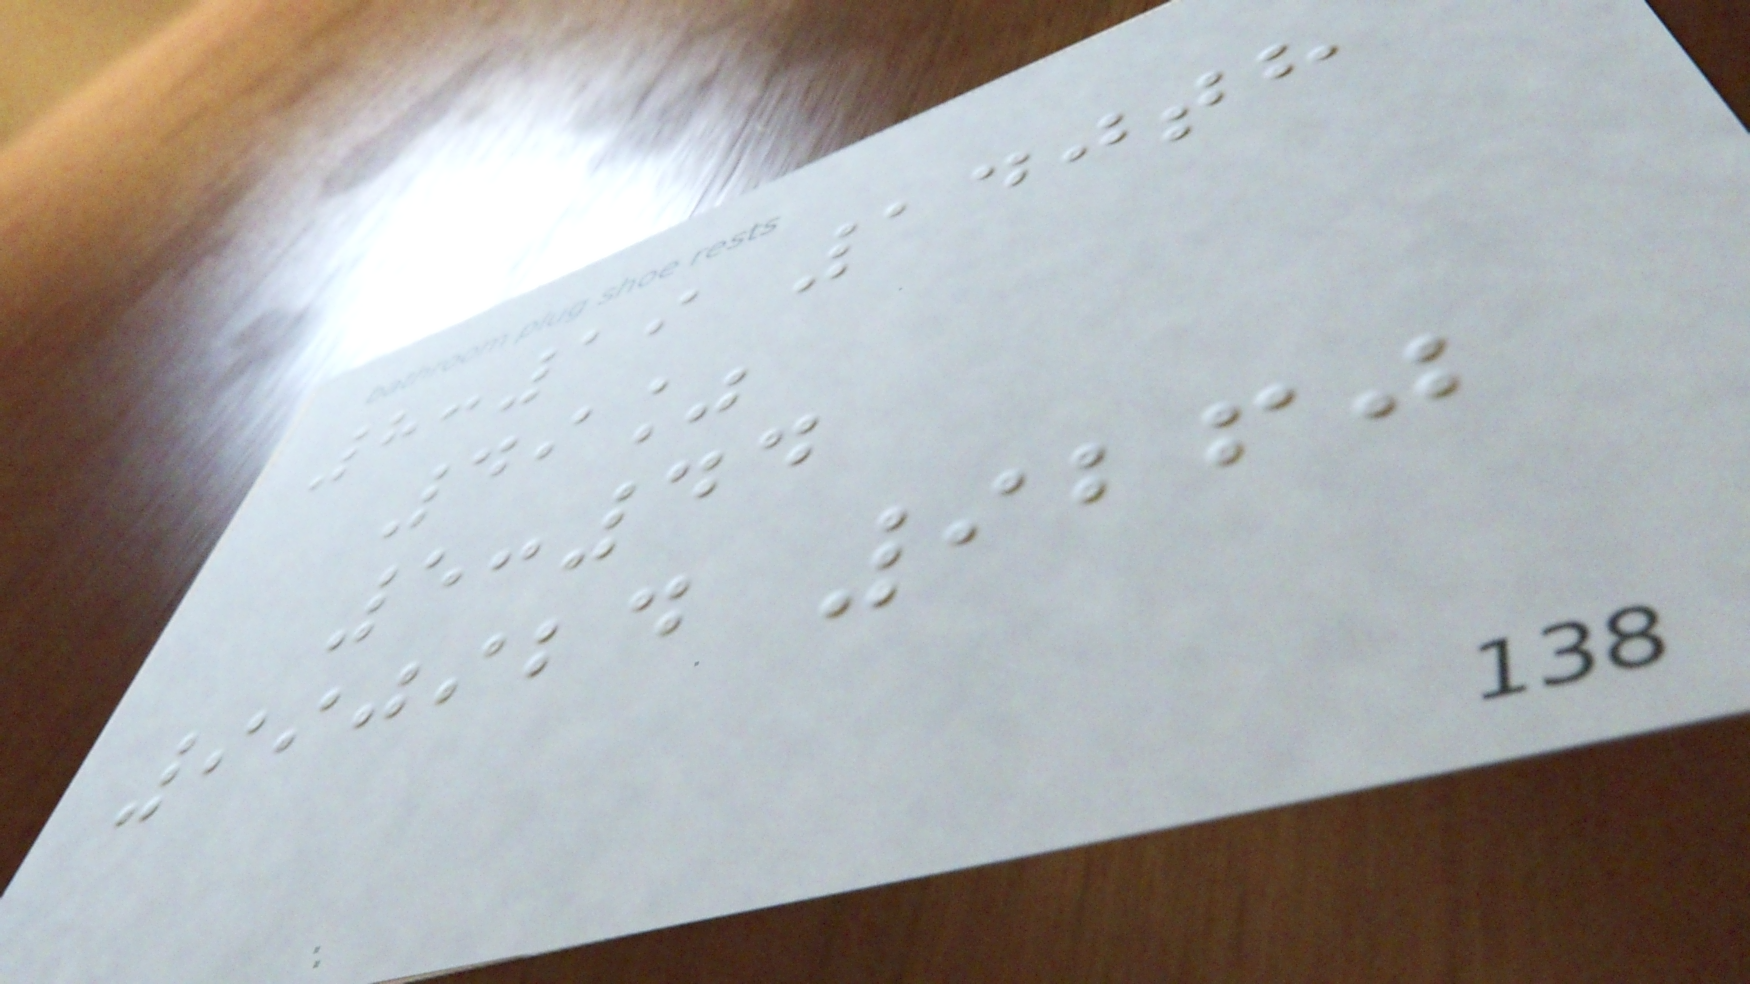8:19 140th
49%
5:44
990924 9260
